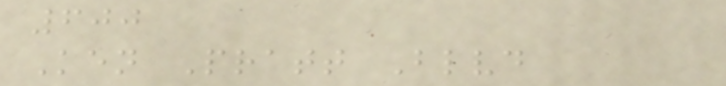600
Ken Pratt Blvd
